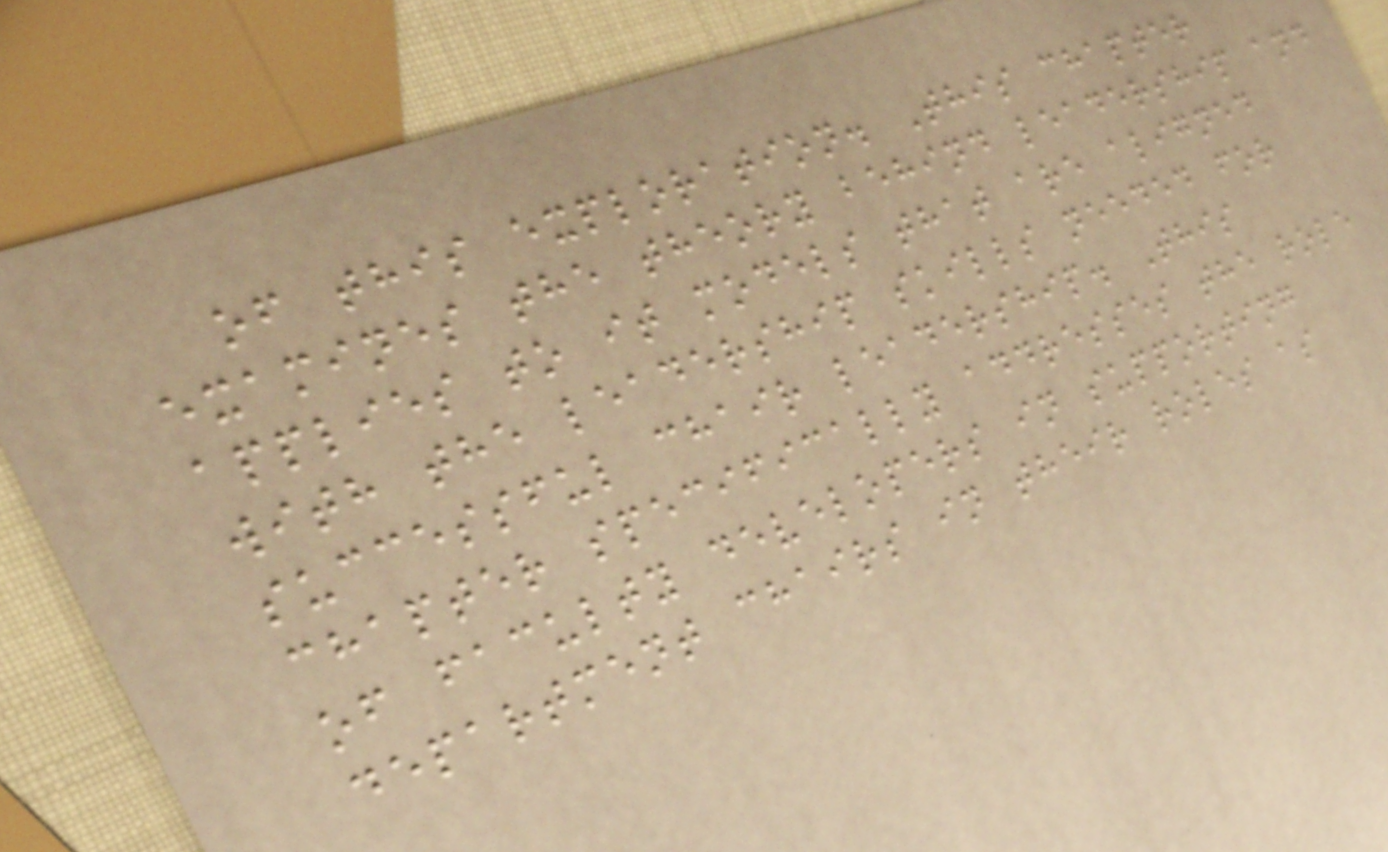of this exploration. This chapter
examines the theory behind leadership and
applies to it models that are aligned
with the leadership skills needed for
successful chair leadership. This
chapter specifically addresses the role
of faculty developers in supporting
department chairs in their roles as
